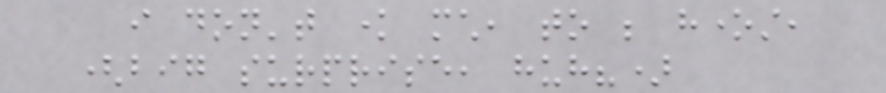i don't know much, to be honest,
(big surprise, huh?)
